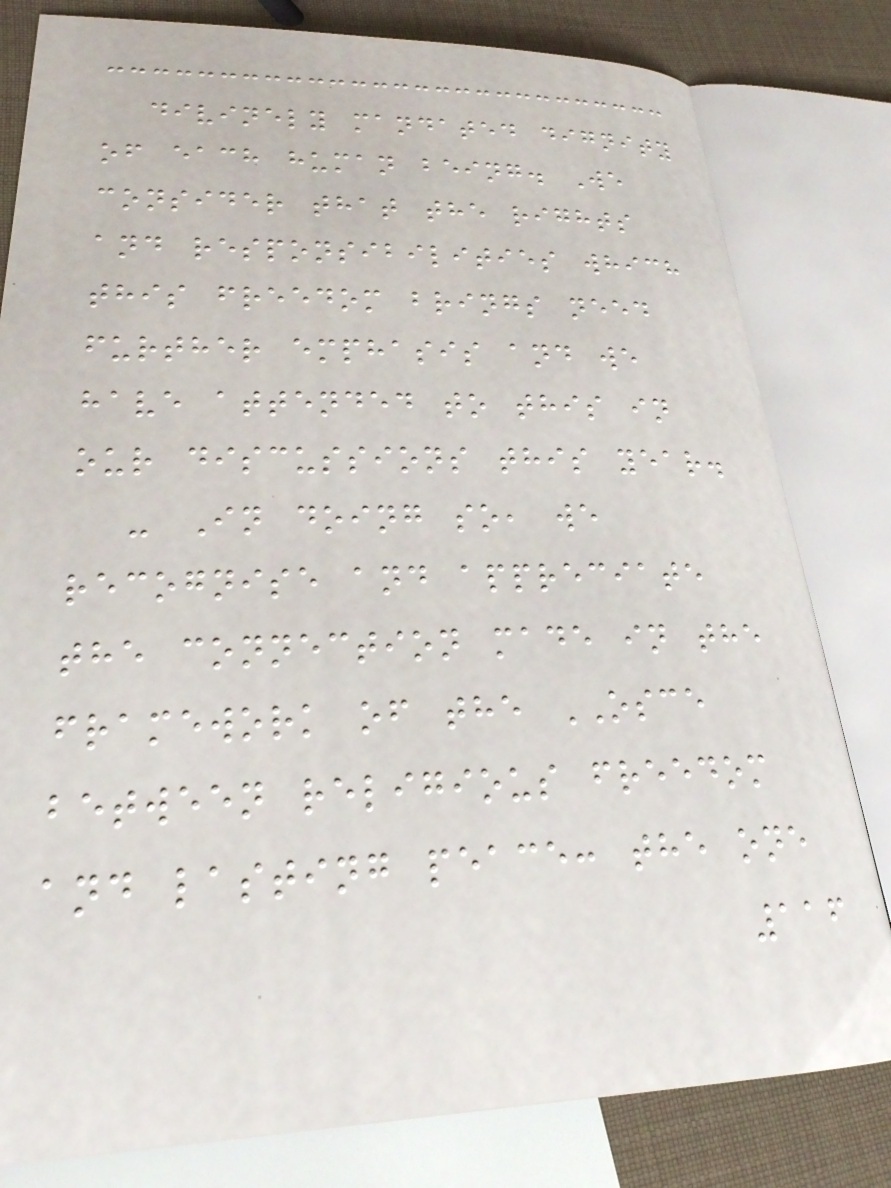divinely mandated dignity
of each human being. We
consider that the rights
and responsibilities which
this freedom brings need
further emphasis and we
have attended to this in
our discussions this year.
- In doing so, we
recognise and appreciate
the connection made in the
framework of the OSCE
between religious freedom
and lasting peace: the one
116
